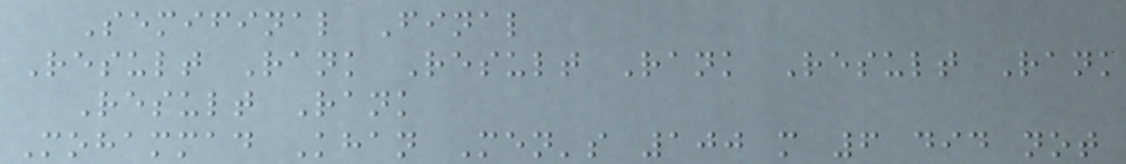Semifinal Final
Result Rank Result Rank Result Rank
Result Rank
Mohammad Khan Men's 100 m 6 did not
